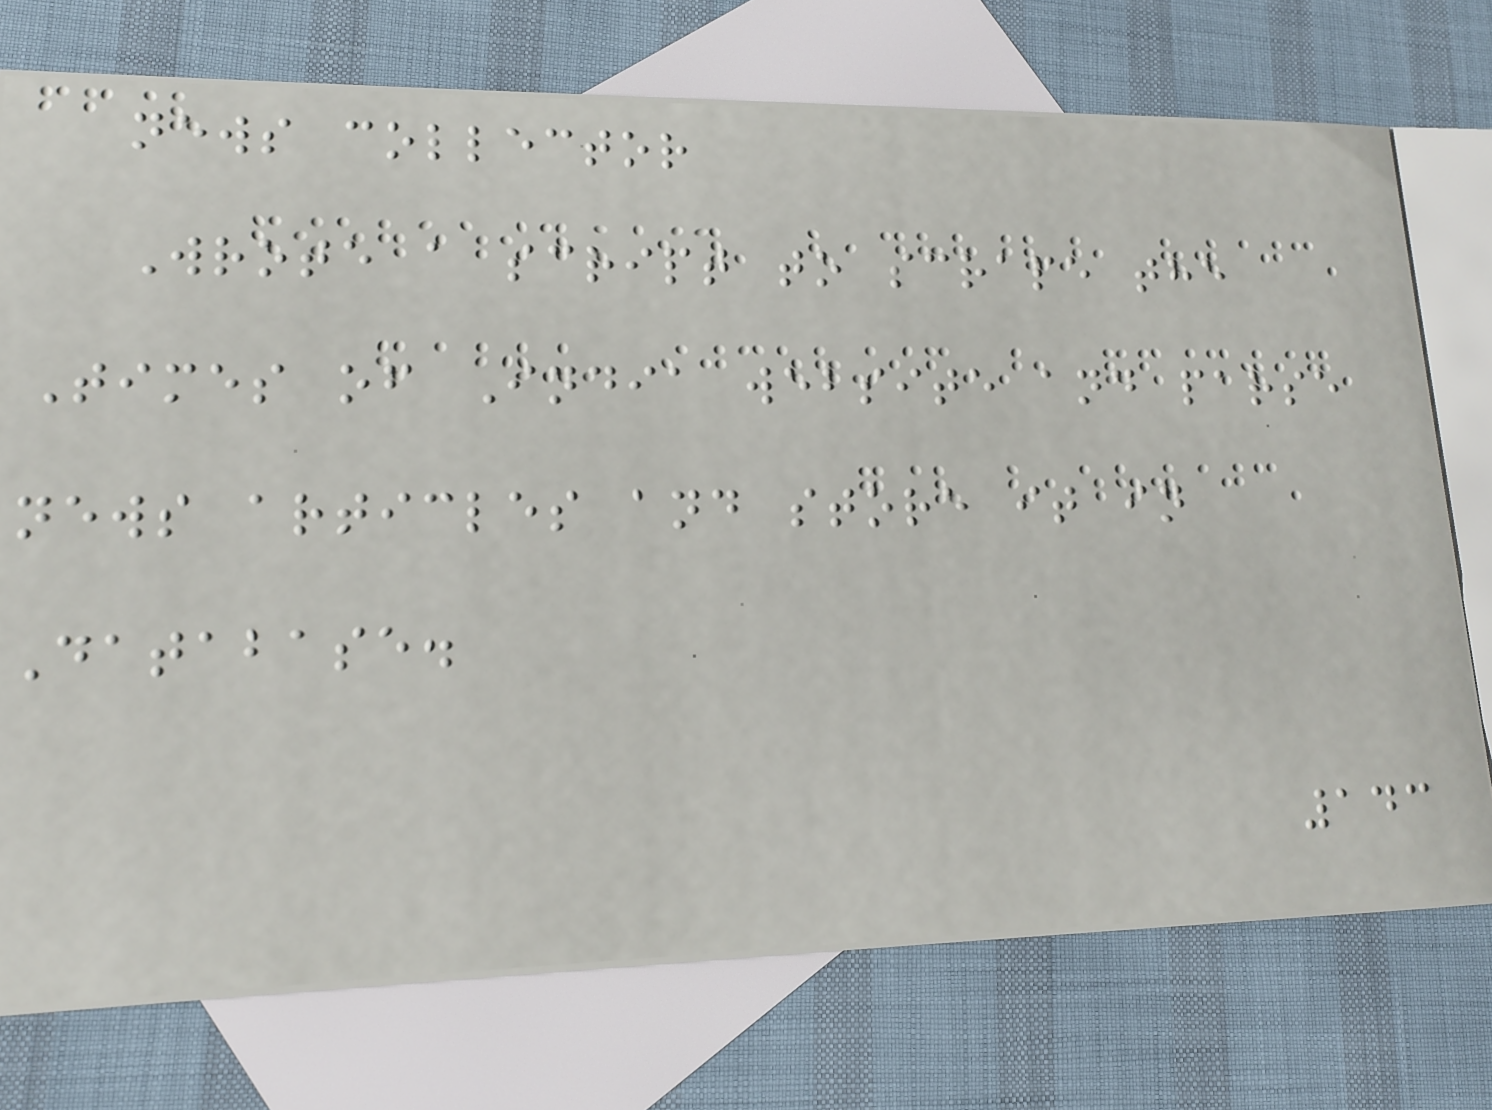news collector
Wrote a script to scrape the
Times of India website and parse
news articles and store it in
Database.
143
